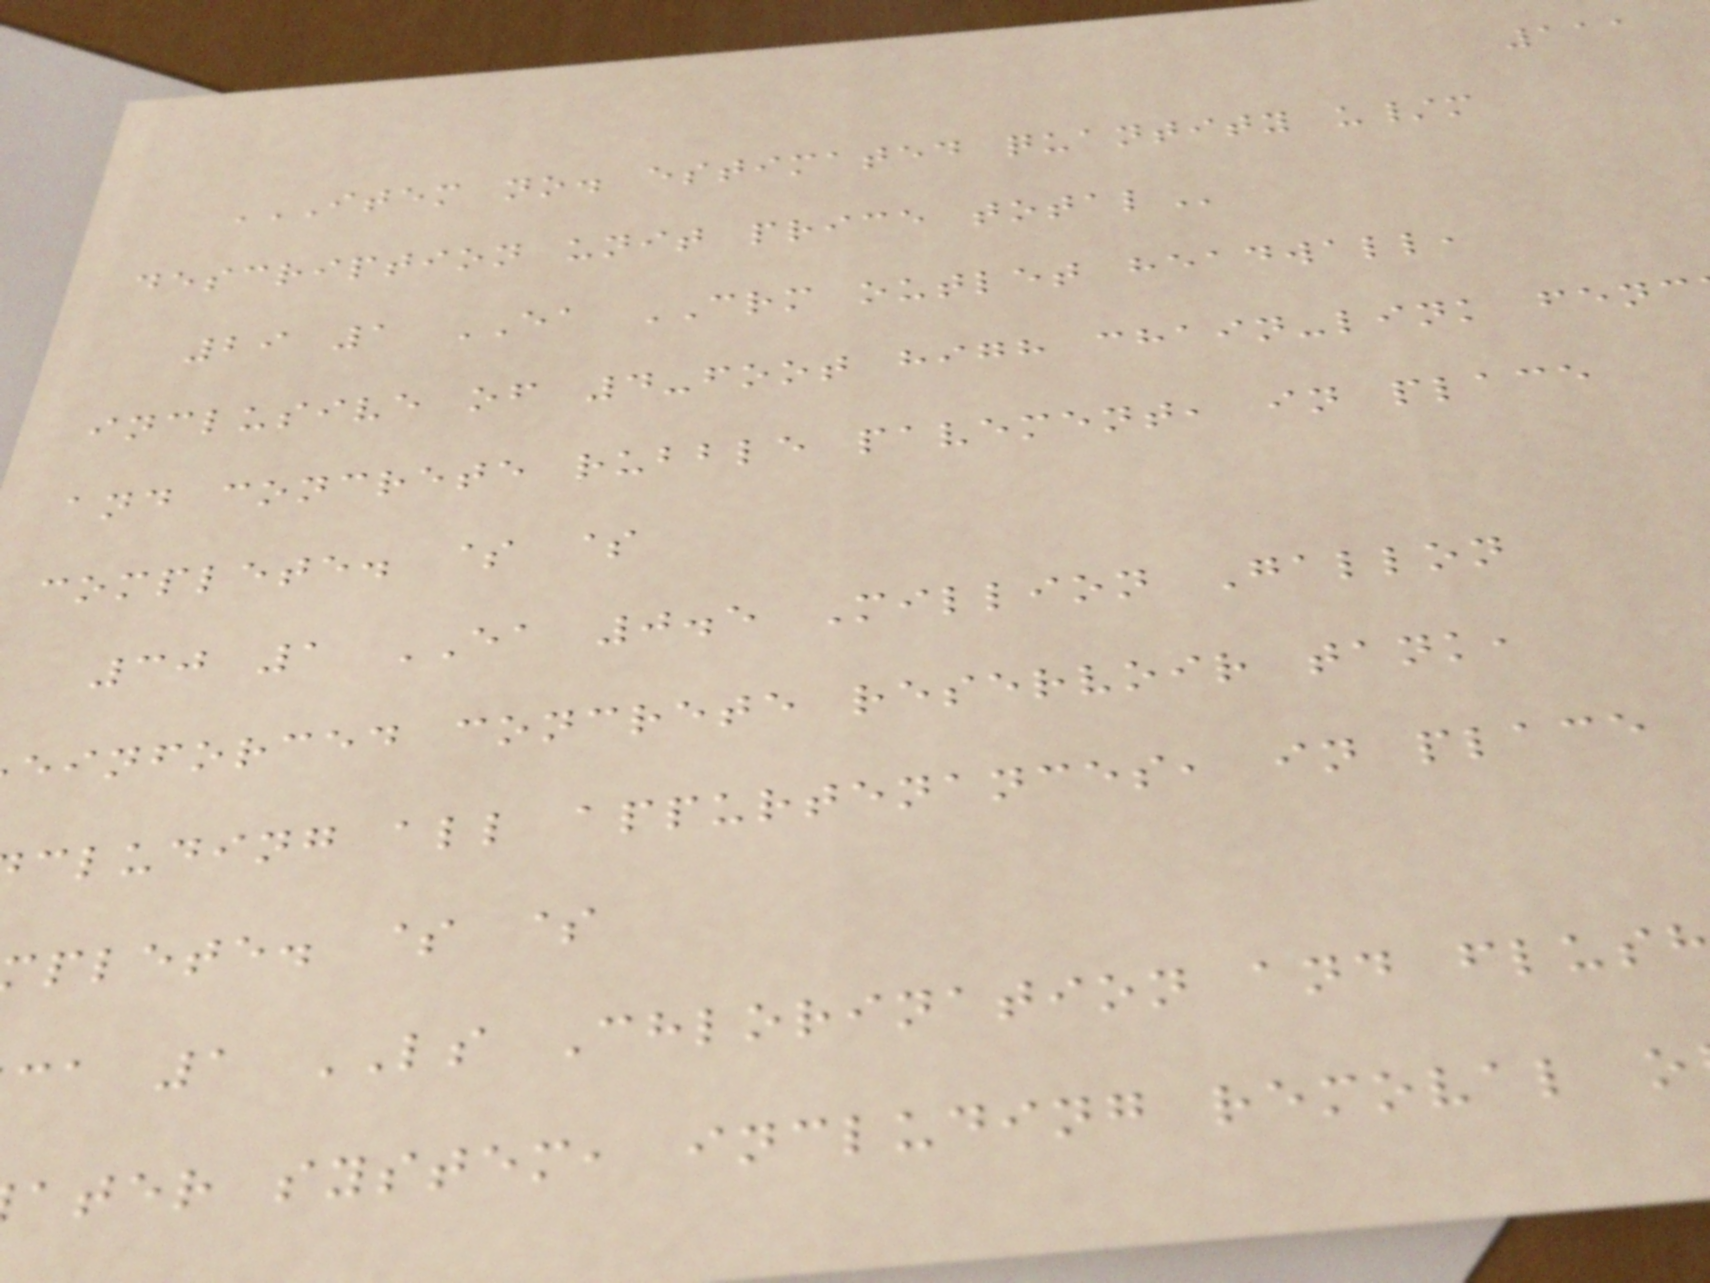111
ITEM NO. ESTIMATED QUANTITY U/M
description unit price
29 1 EA CRM outlet headwall,
inclusive of 4-foot high chain-link fenc
and concrete rubble pavement, in place
complete. $ $
30 1 EA 0.5 Million Gallon
einforced concrete reservoir tank,
cluding all appurtenances, in place
plete. $ $
ca 1 LS Chlorination and flus
ater system, including removal o
